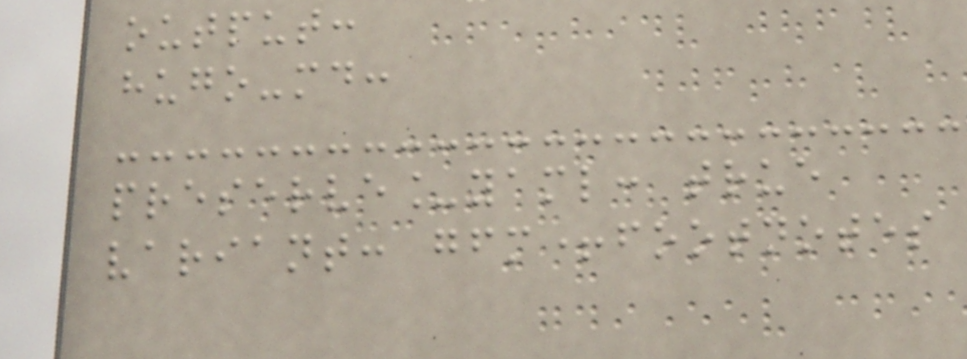output:
hugo-md:
preserve_yaml: true
variant: gfm+footnotes
